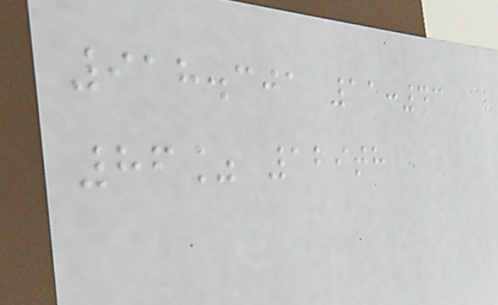918.301 11:43
86% 129th
